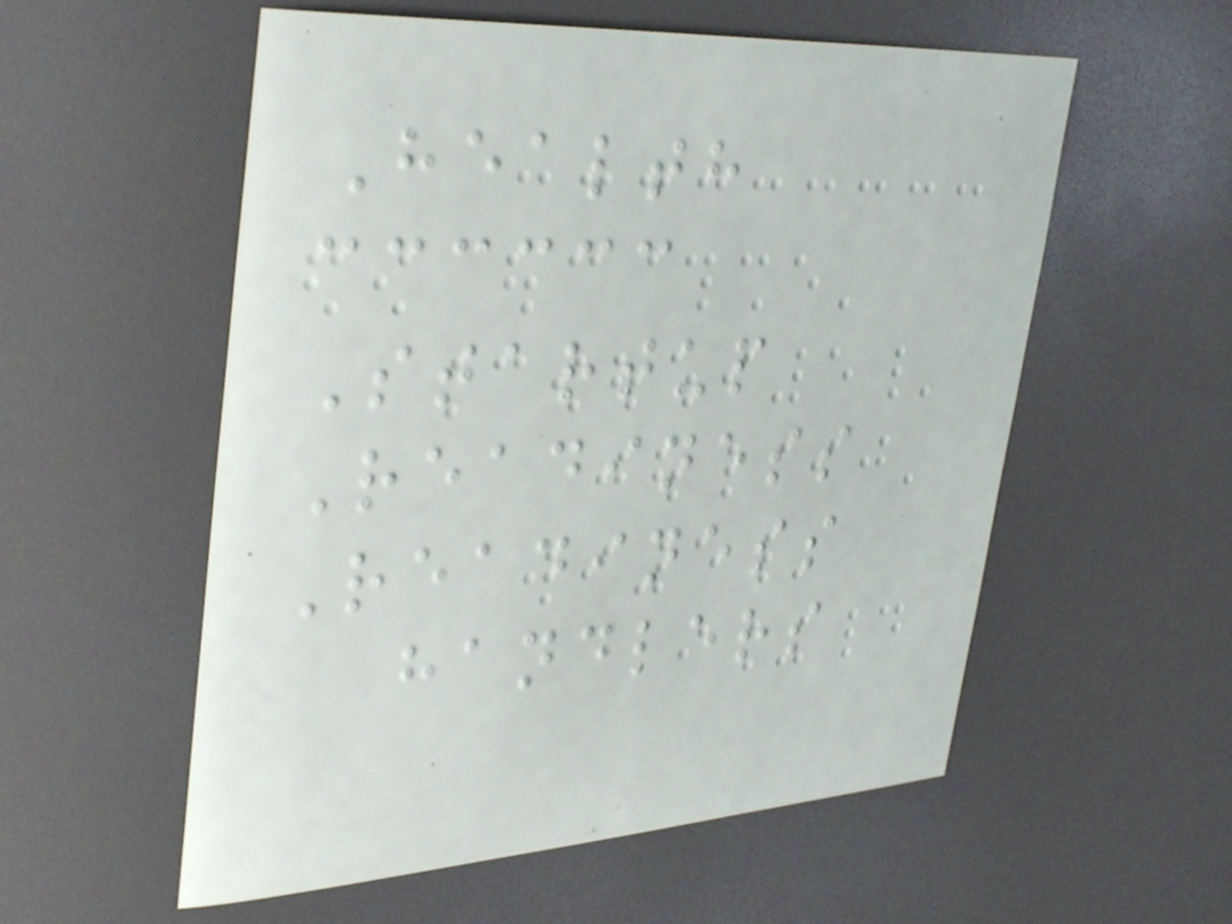Health
Startup
Readiness
Readiness
handlers
